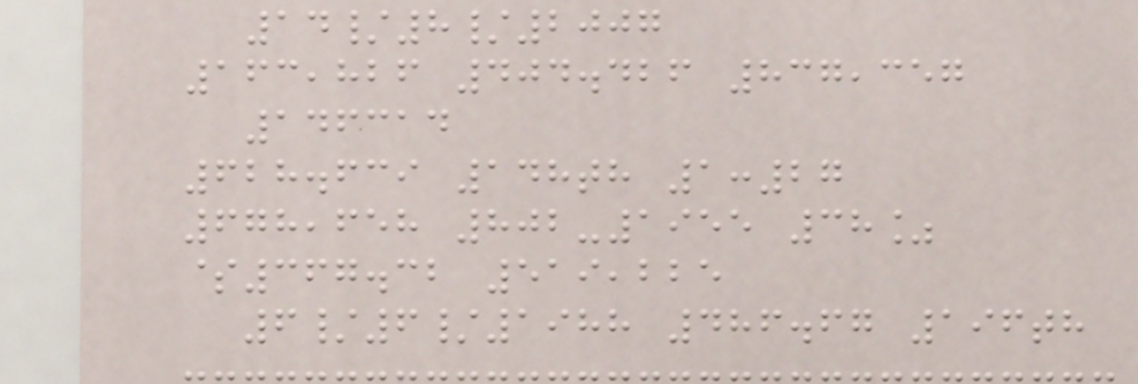14/8/2007
163,826 404.426 837,357
146314
628.639 148th 1:27
678,658 802-1955 38%
$367.32 519,225
6/6/1988 486.67 196th
